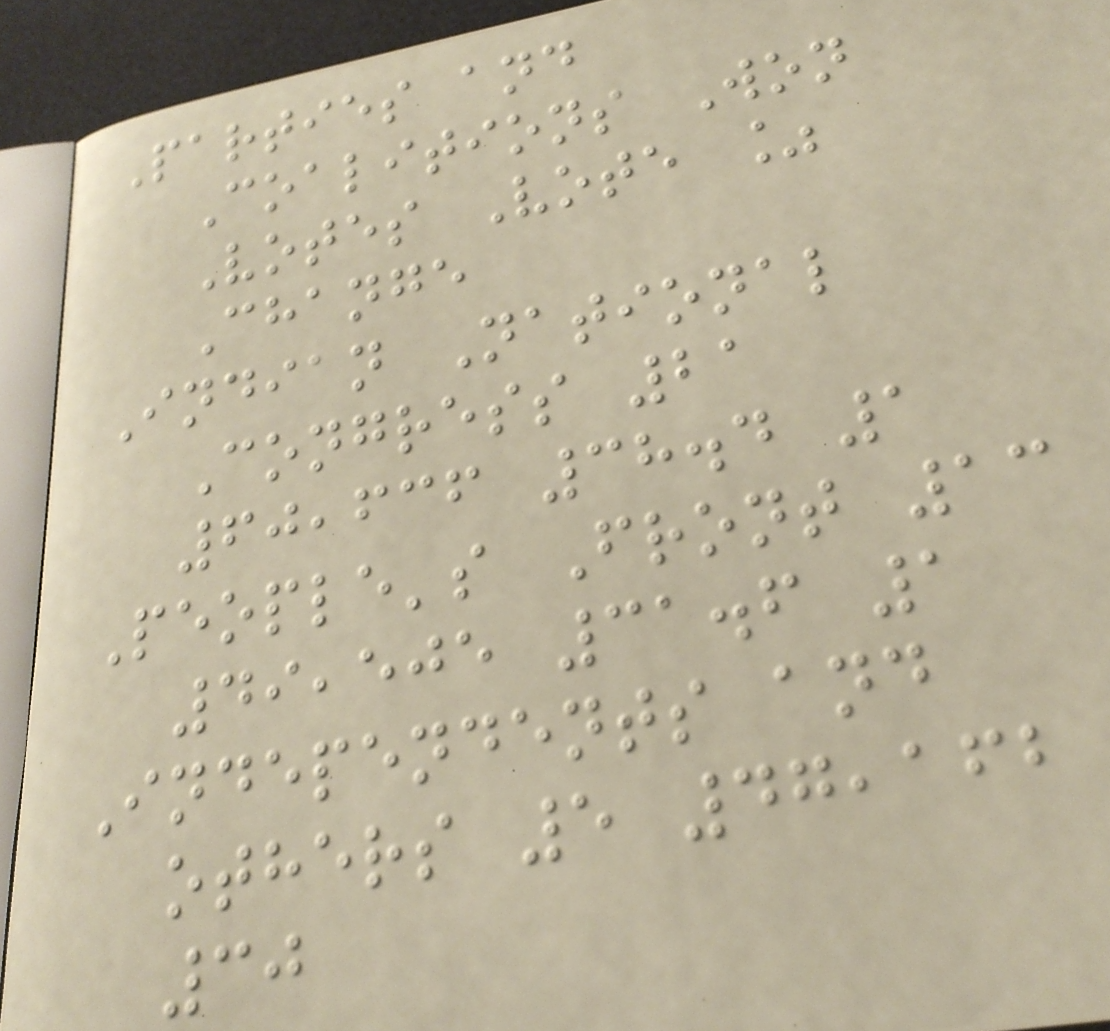Parties and
Coalitions Won
Votes Vote %
Change
Indian National
Congress 21
60,636 38.4 1
People's Front 13
49,505 31.6 1
Independents and
others 5 47,162
30
